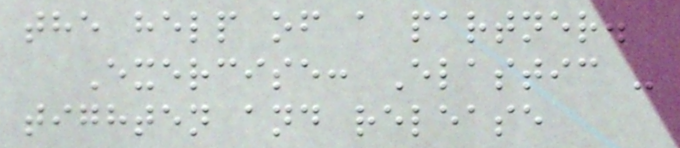the help of a partner.
Exercise: Elastic -
tighten and release
